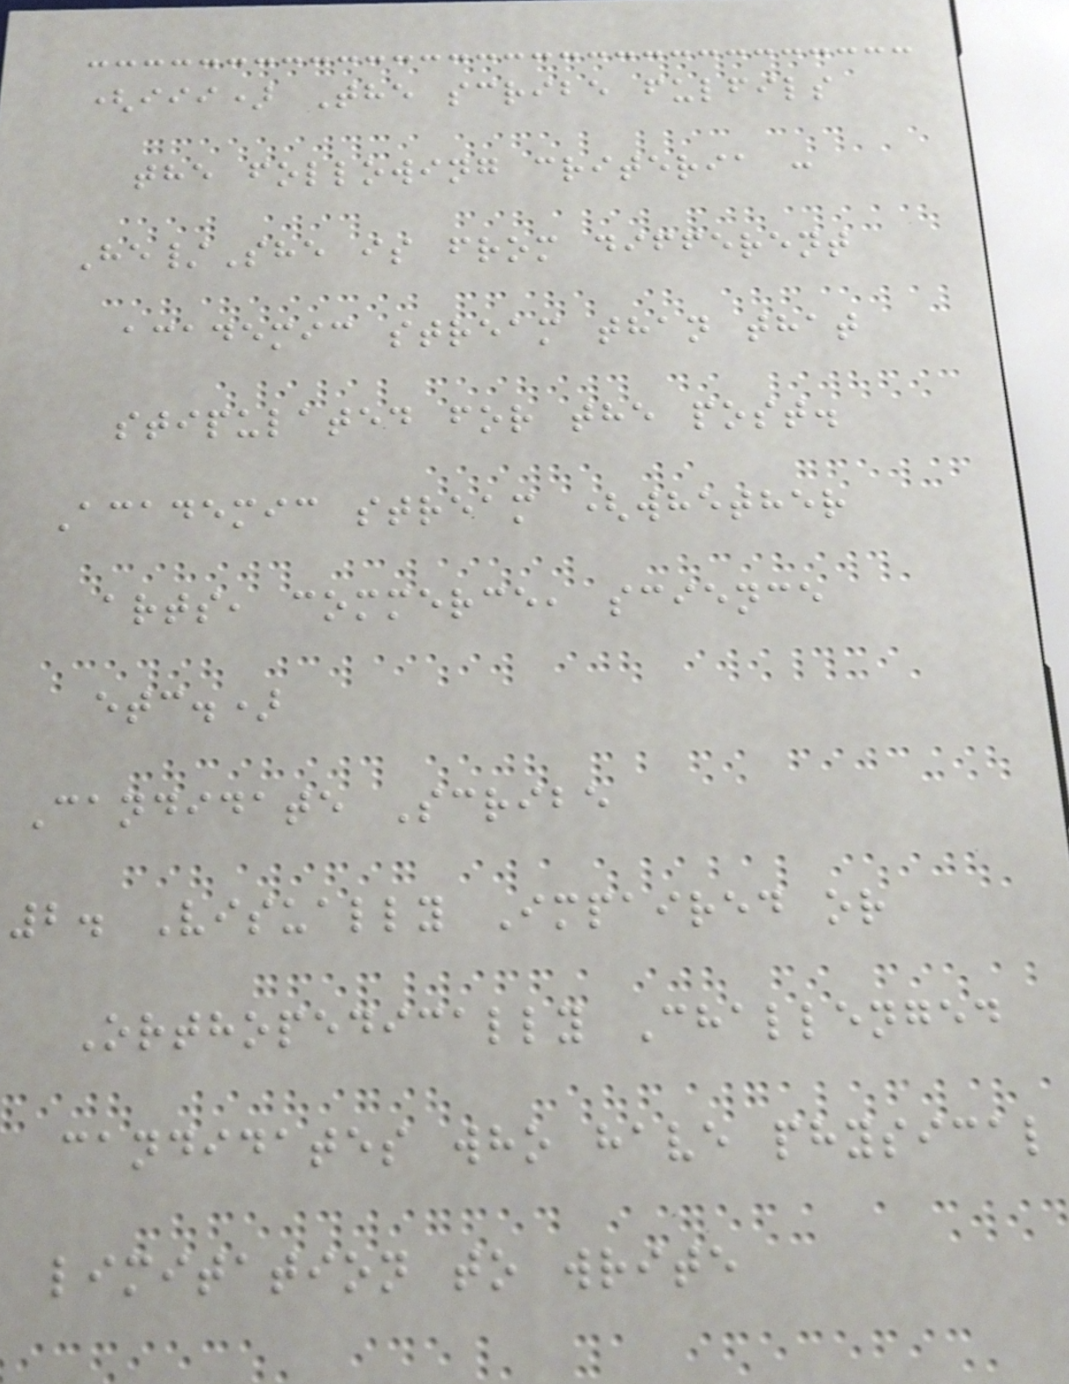(iii) The scribe fulfils
the following criteria :
He/She is from different
academic stream than that
stipulated for the post.
Academic stream (whether
arts, commerce, science
etc.)
Candidate Scribe
2. Visually Impaired or
Orthopedically Challenged
candidates who have physical
limitation to write
